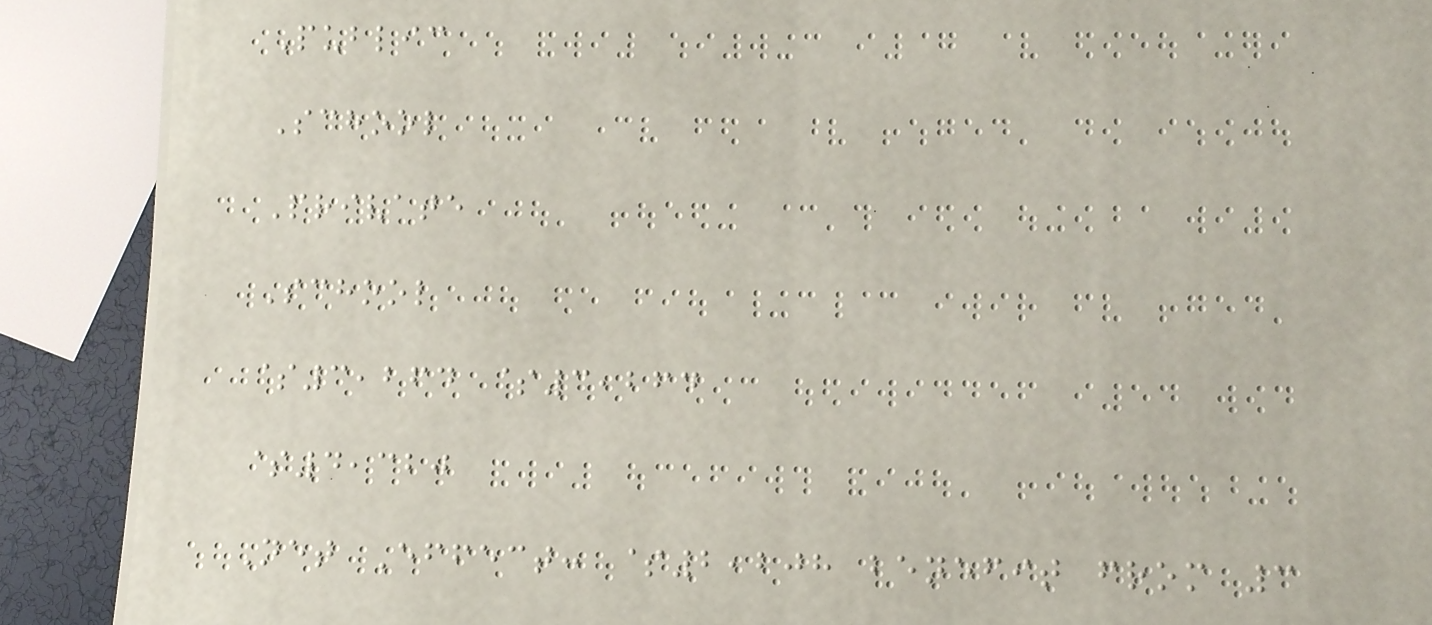Public
School
Private
School
$3,264 $3,264
$4,320
Net Effect: $2,208 benefit from 3
